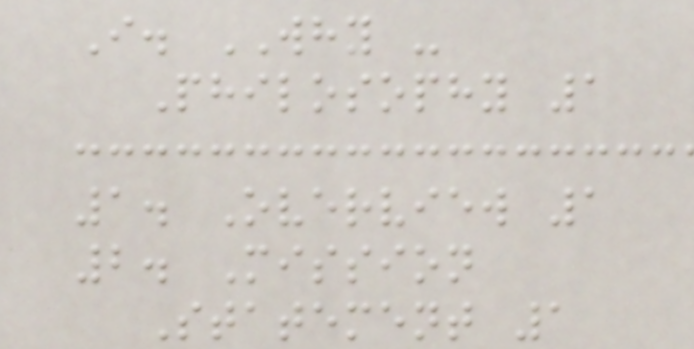I. WHY -
Philosophy 1
1. Overview 1
2. Mission
Statement 1
